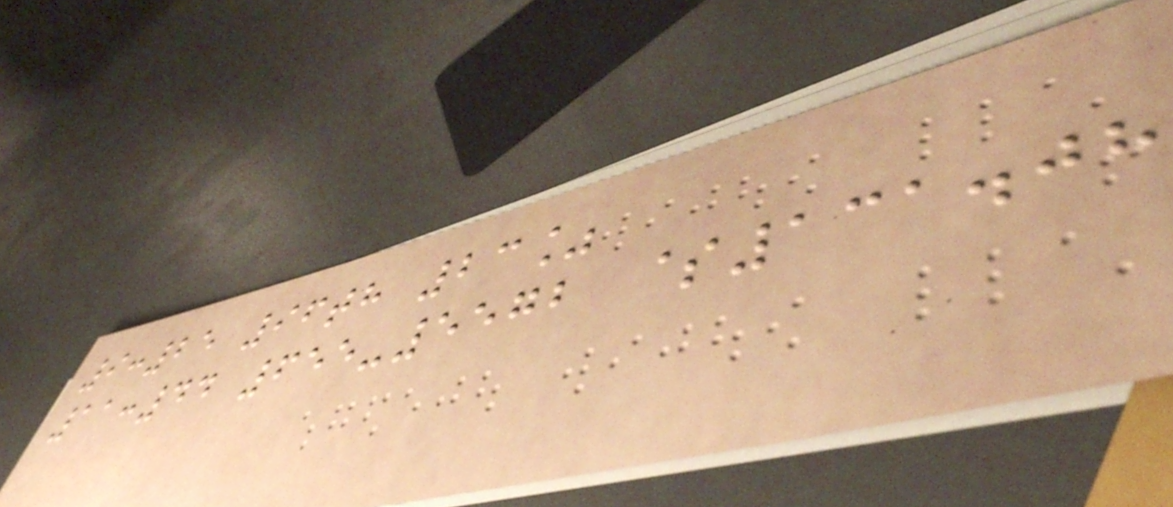9:25 96th 23%
11:44 655-5572 $131.08
